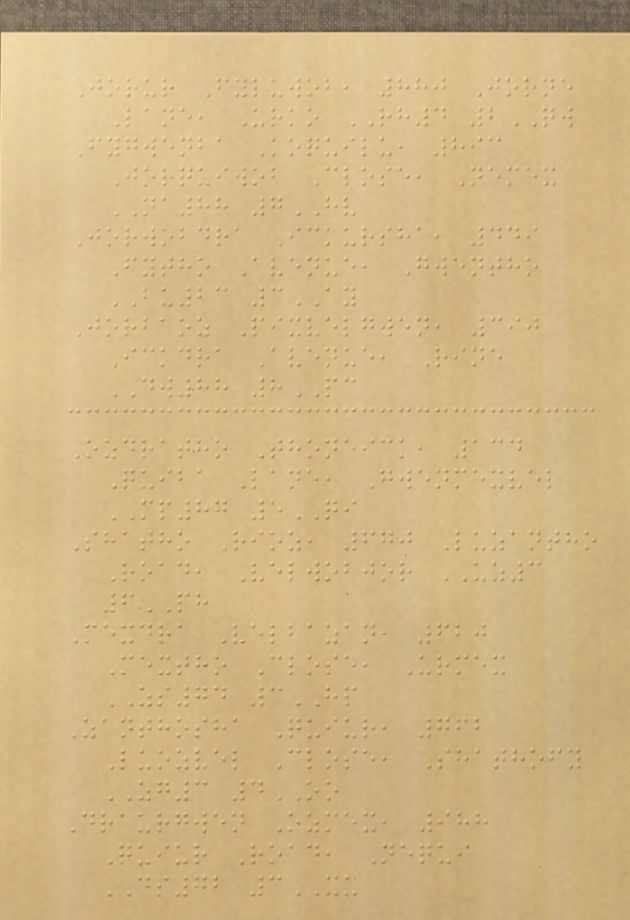Jorur Fyluwob, 880 Jorne
Lane, Urko RH4 2QW
Fygwenba Koquilu, 893
Jorquiwob Close, Nemex
NA88 7HV
Jorwobdra Ickursha, 449
Fytho Avenue, Gwentho
BU23 3AY
Jorbaoz Pixvelgwen, 390
Ickdra Avenue, Rine
DW88 8PC
Ozdratho Thoneick, 134
Quiba Lane, Gwenmexvel
MP87 5QI
Shatho Rioz, 670 Luzantho
Road, Velwobjor UZ3
6PH
Mexdra Velbazan, 620
Mextho Close, Urmex
ZS74 3HP
Zanthosha Quiur, 762
Luozvel Close, Shathofy
ZG3 4OO
Draurgwen Ozmex, 988
Quiur Road, Nequi
DS72 3XU
